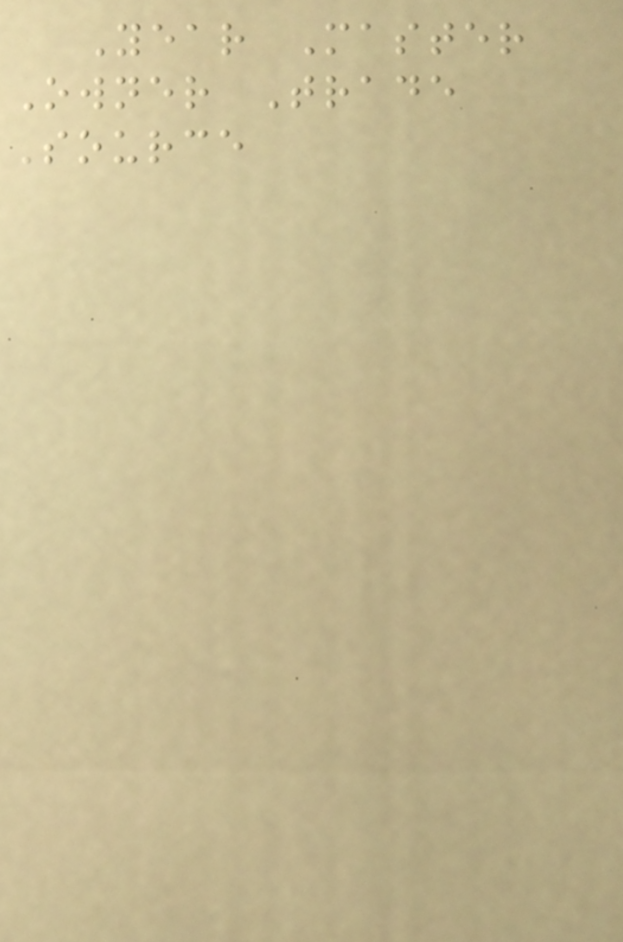Year Master
Owner Trade
Source
